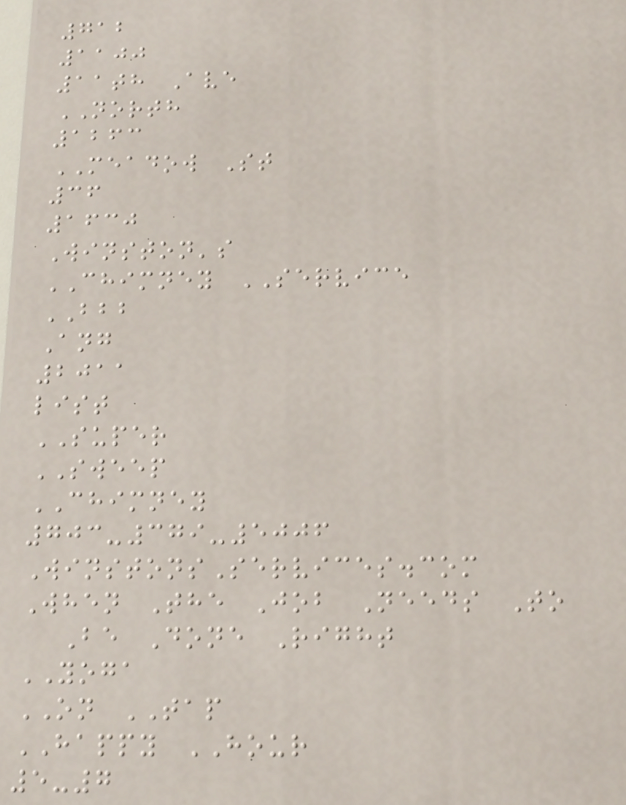712
1100
11th Ave
NORTH
1263
MEADOW St
36
1630
Winston's
CHIMNEY SERVICE
BBB
Ang
2011
list
SUPER
SWEEP
CHIMNEY
703-379-5006
WinstonsServices.com
When The Job Needs To
Be Done Right
YOGA
ON TAP
HAPPY HOUR
5-7
